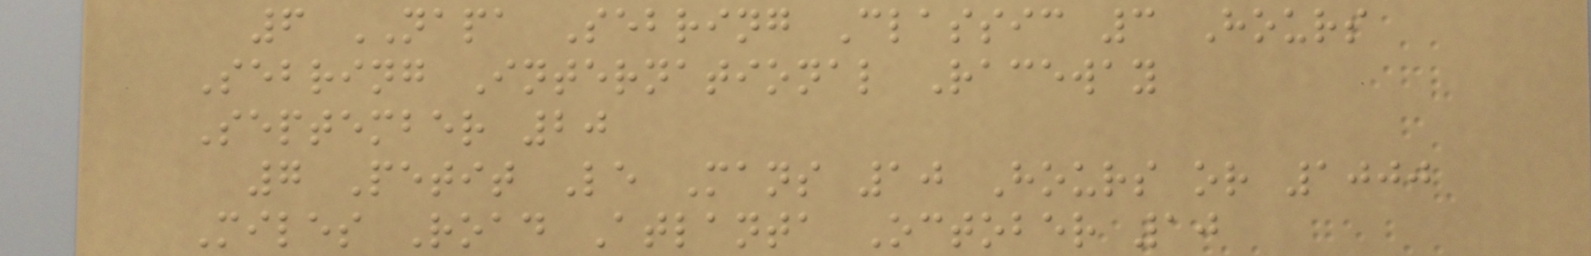6 NAPA Sebring Classic 3 Hours
Sebring International Raceway
September 20
7 Petit Le Mans 10 Hours or 1000
Miles Road Atlanta October 10
